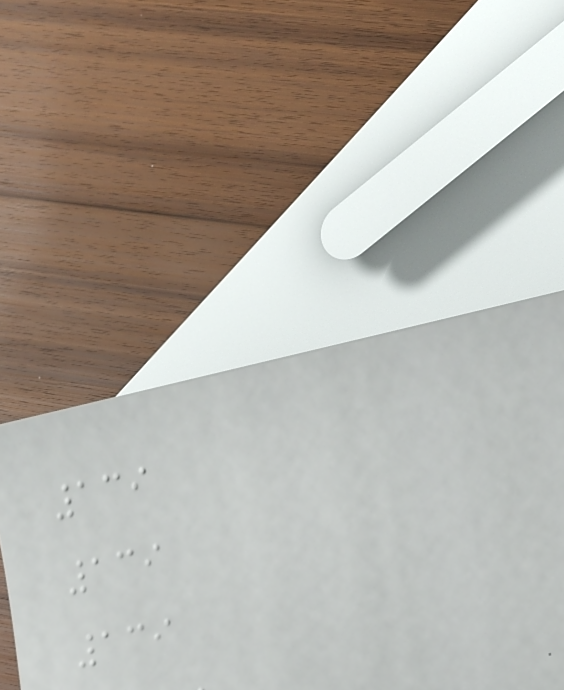139
139
139
